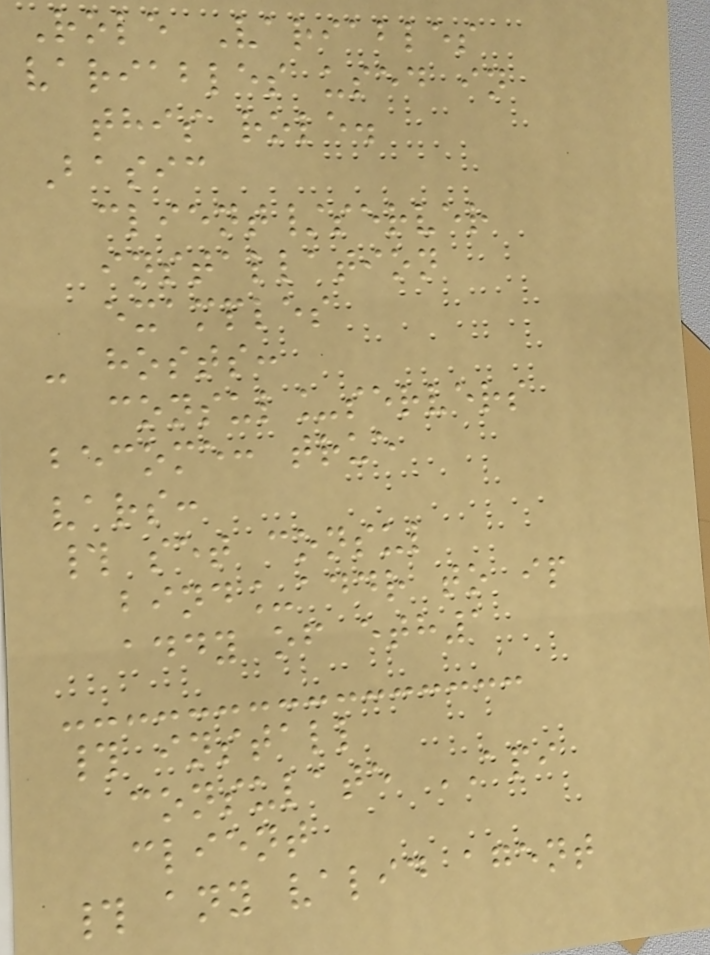Role Variables
variables used in
this role.
Basic
client/server
installation
examples
- hosts:
consul_servers
become: true
vars:
# set consul
bind_addr to ip
addy of eth1
# install
consulate API
client
# any valid agent
